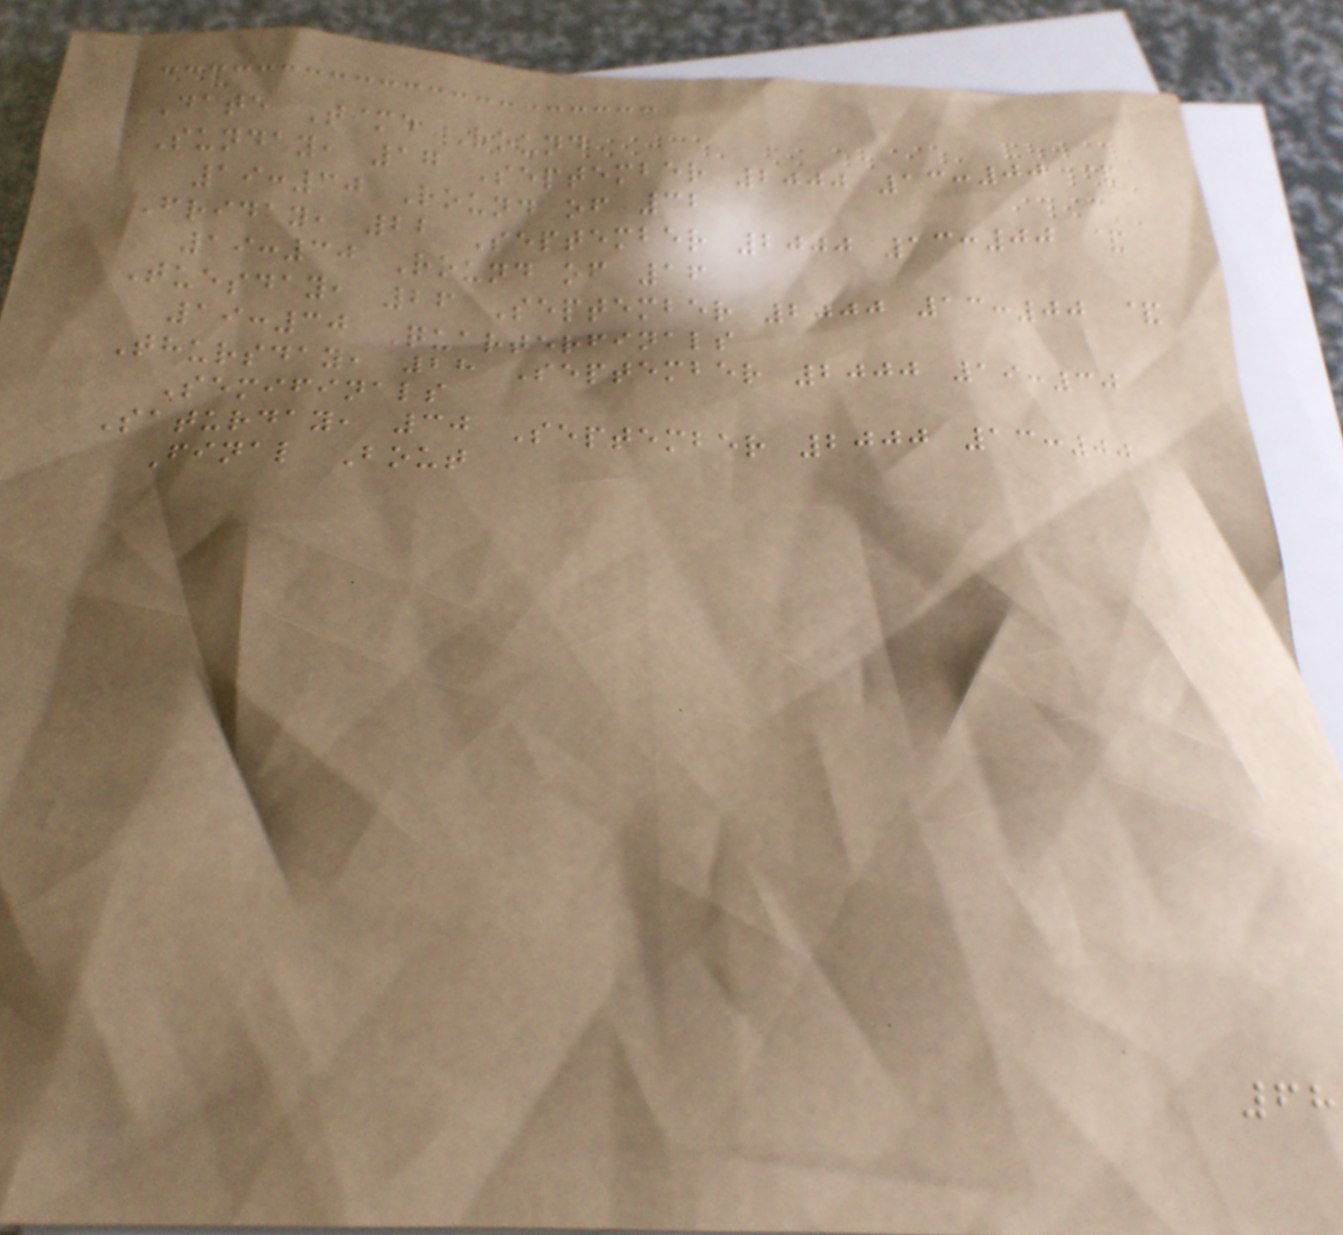Date Time Round
Sunday, 17 September 2000 13:00 &
19:30 Round of 32
Friday, 22 September 2000 13:00 &
19:30 Round of 16
Tuesday, 26 September 2000 13:00 &
19:30 Quarterfinals
Thursday, 28 September 2000 19:30
Semifinals
Saturday, 30 September 2000 13:00
Final Bout
68
